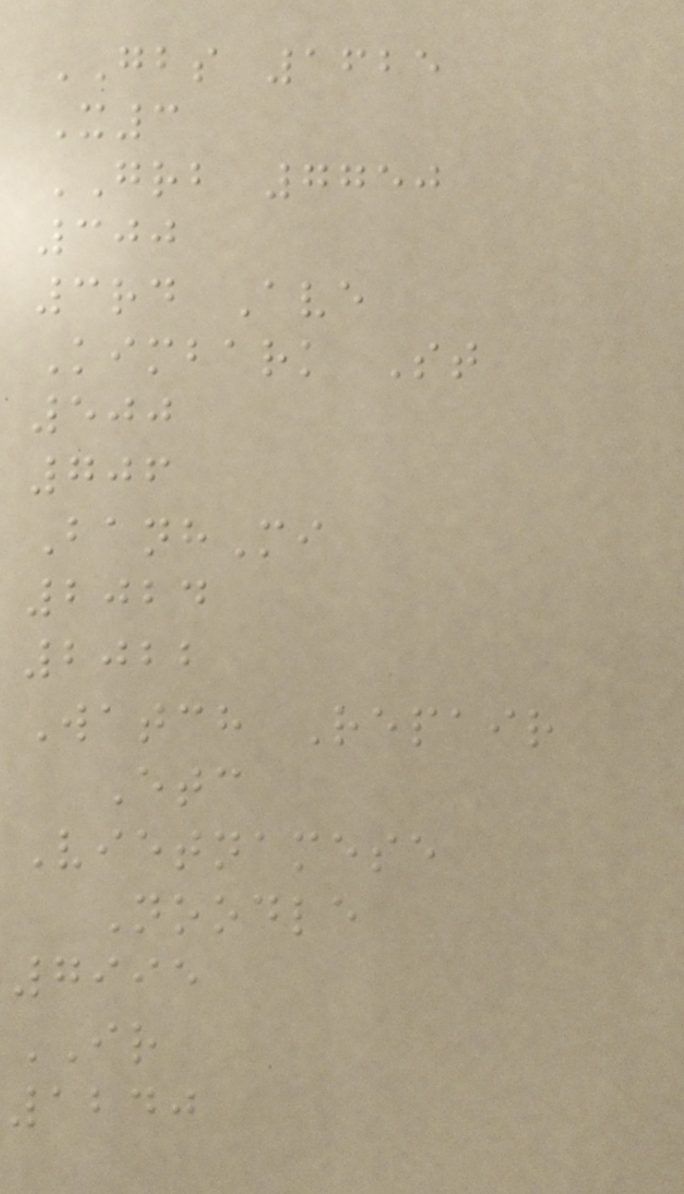GBS 1625
X3
GRB 7750
300
3rd Ave
Kimbark St
500
706
BanhMi
2024
2022
Watch Repair
Etc
Vietnamese
Noodle
7995
IR
1240
